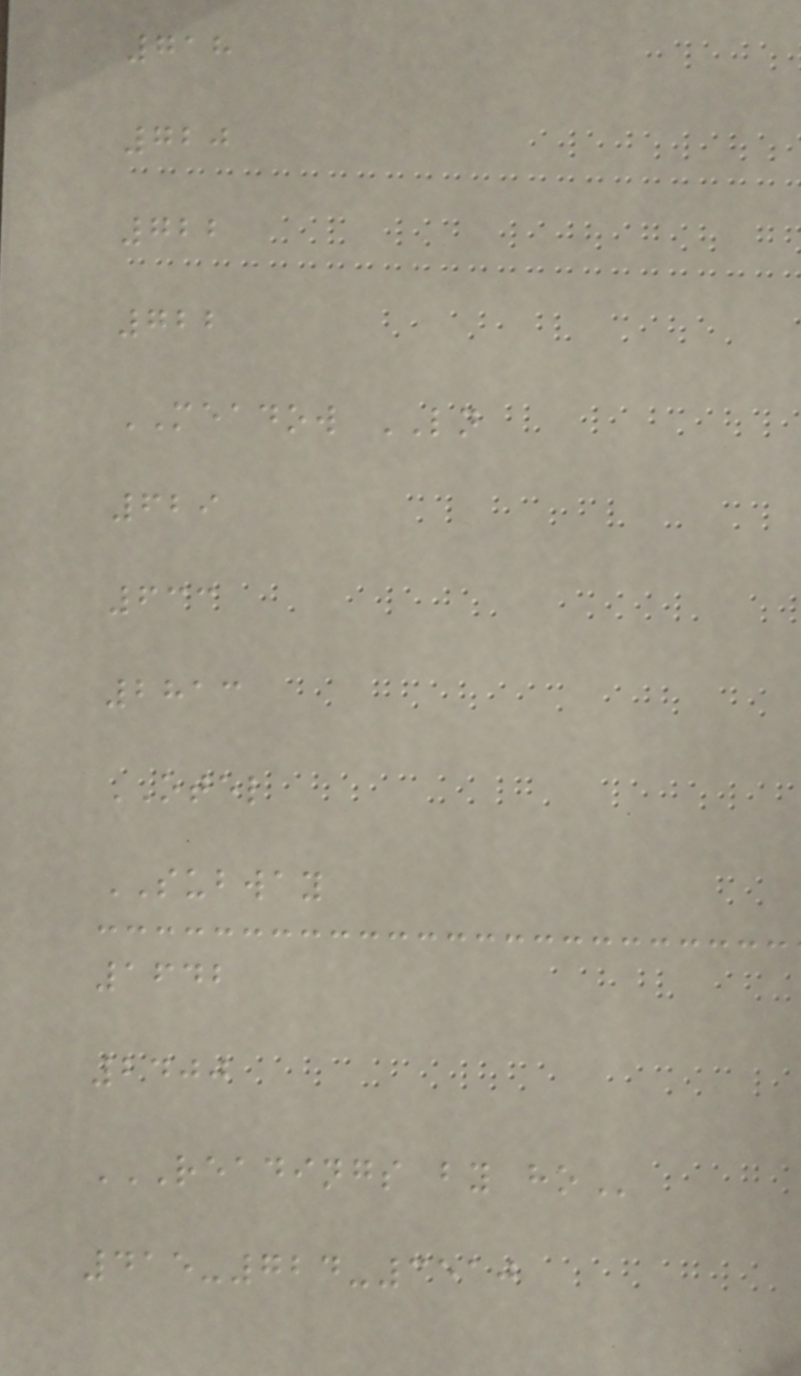718
720
722
722
MEADOW LN
629
633
2813
OTEL
SUBWAY
1642
2400
READINGS BY HO
415-724-3510
